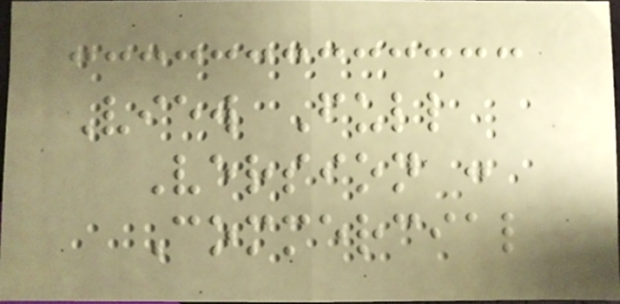View Full
Version :
Commercial
